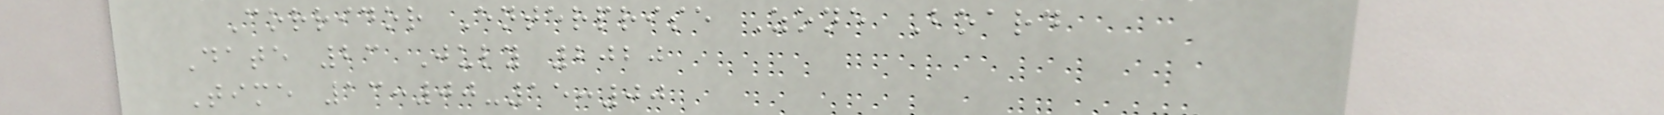Corridor Enterprise Zone Board
Date 23 July 2020
Time 13:00-15:00
